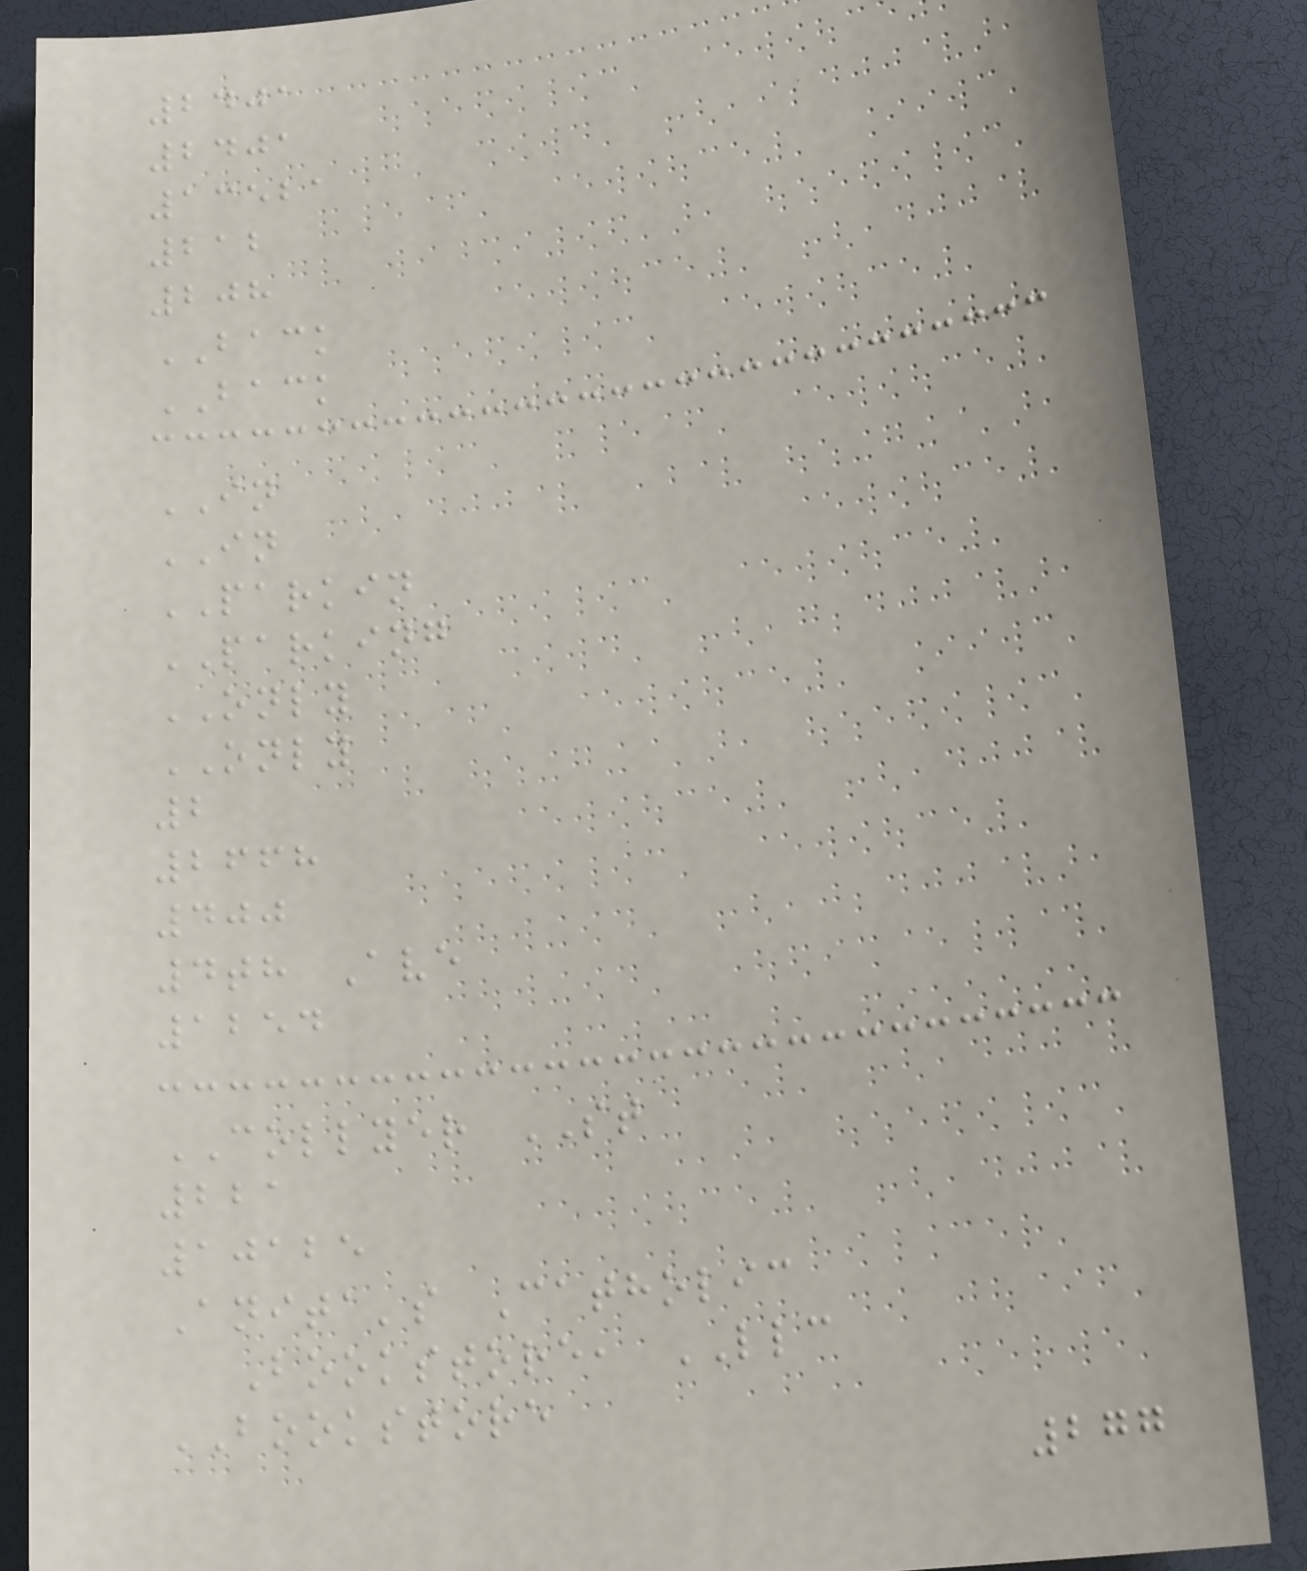2401
2401
13521
212
208
BACK
BACK
IN
IN
PARKIN
PARKING
ONLY
ONLY
2
2668
400
4th Ave
1254
COLLYER ST
221
10125
Anita's Catholic
Bookstore, LLC
BOOKSTORE
277
